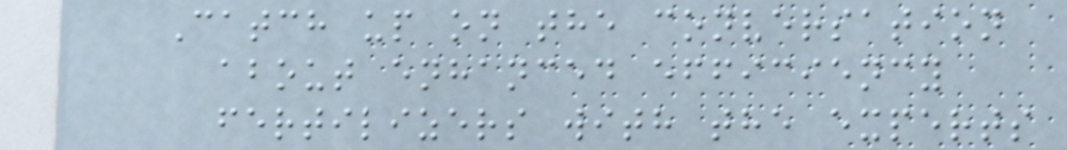Catch up on the conversation
about enhanced efficiency
fertilizers with the experts
